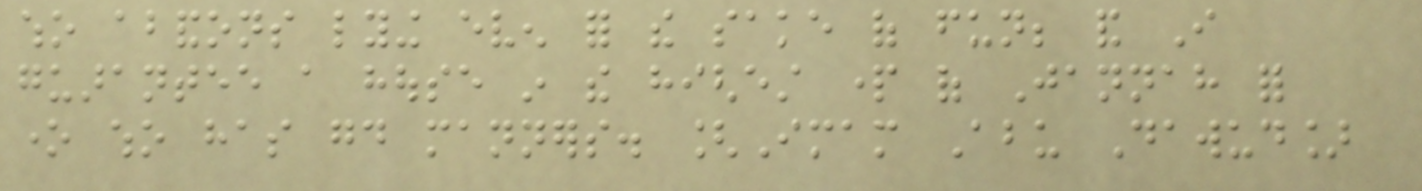who abandons lying even for the sake of fun; and I
guarantee a house in the highest part of Jannah for
one who has good manners. [Imam Abu Dawud]
